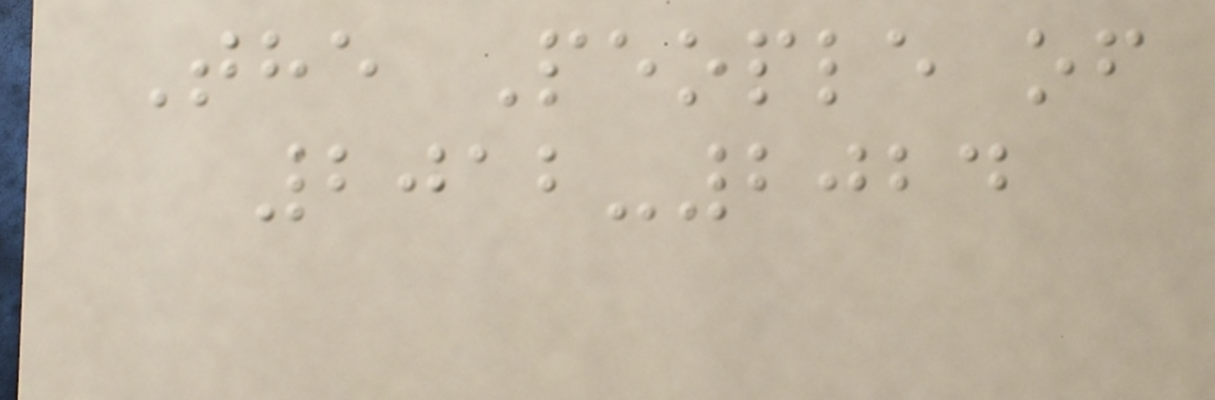The People of
2012-2024
